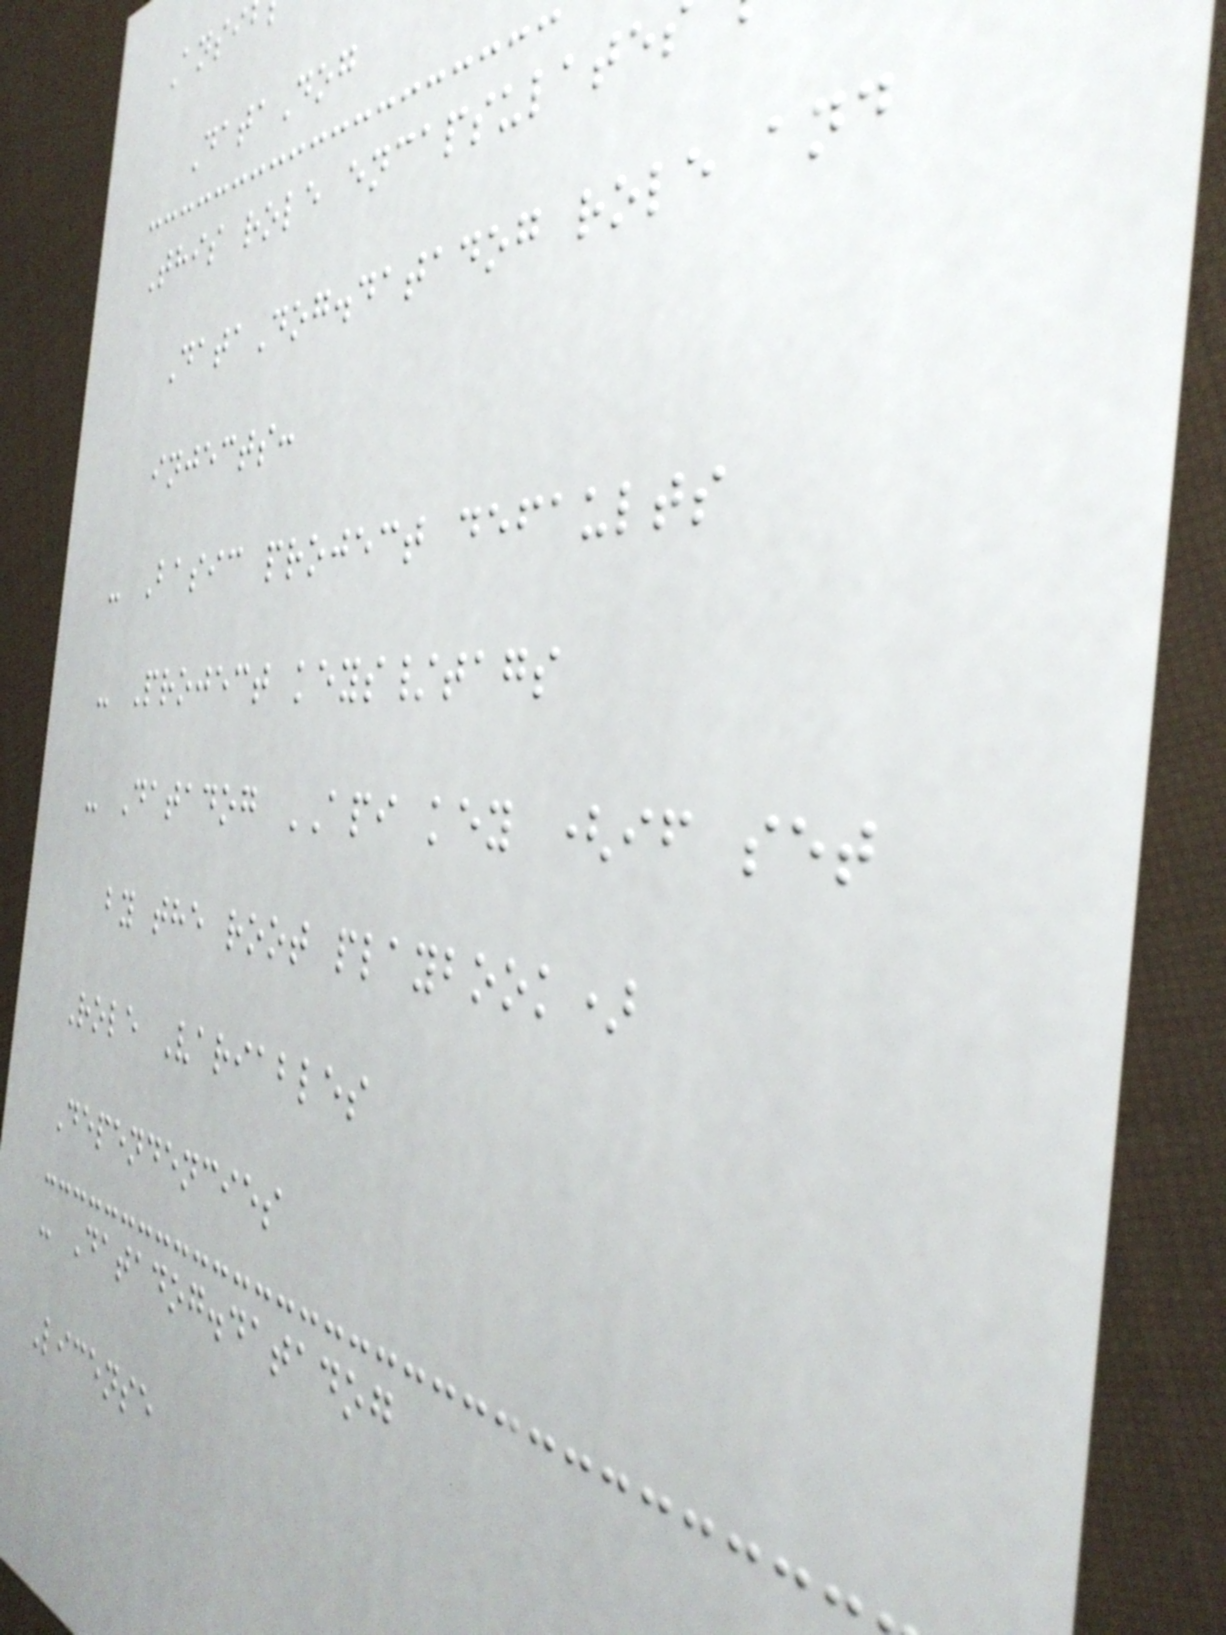DataDog
This role encapsulate
DataDog.datadog role and
injects:
- Basic project defaults
- Project keys/tags
- Datadog API key (if set
by the root playbook)
Role Variables
Dependencies
- Datadog.datadog
License
